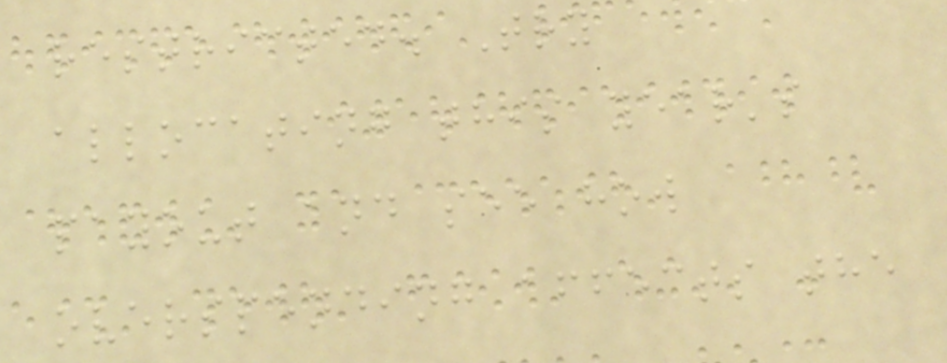restricted. Try
allocating this year's
payout and see how
overspending affects the
